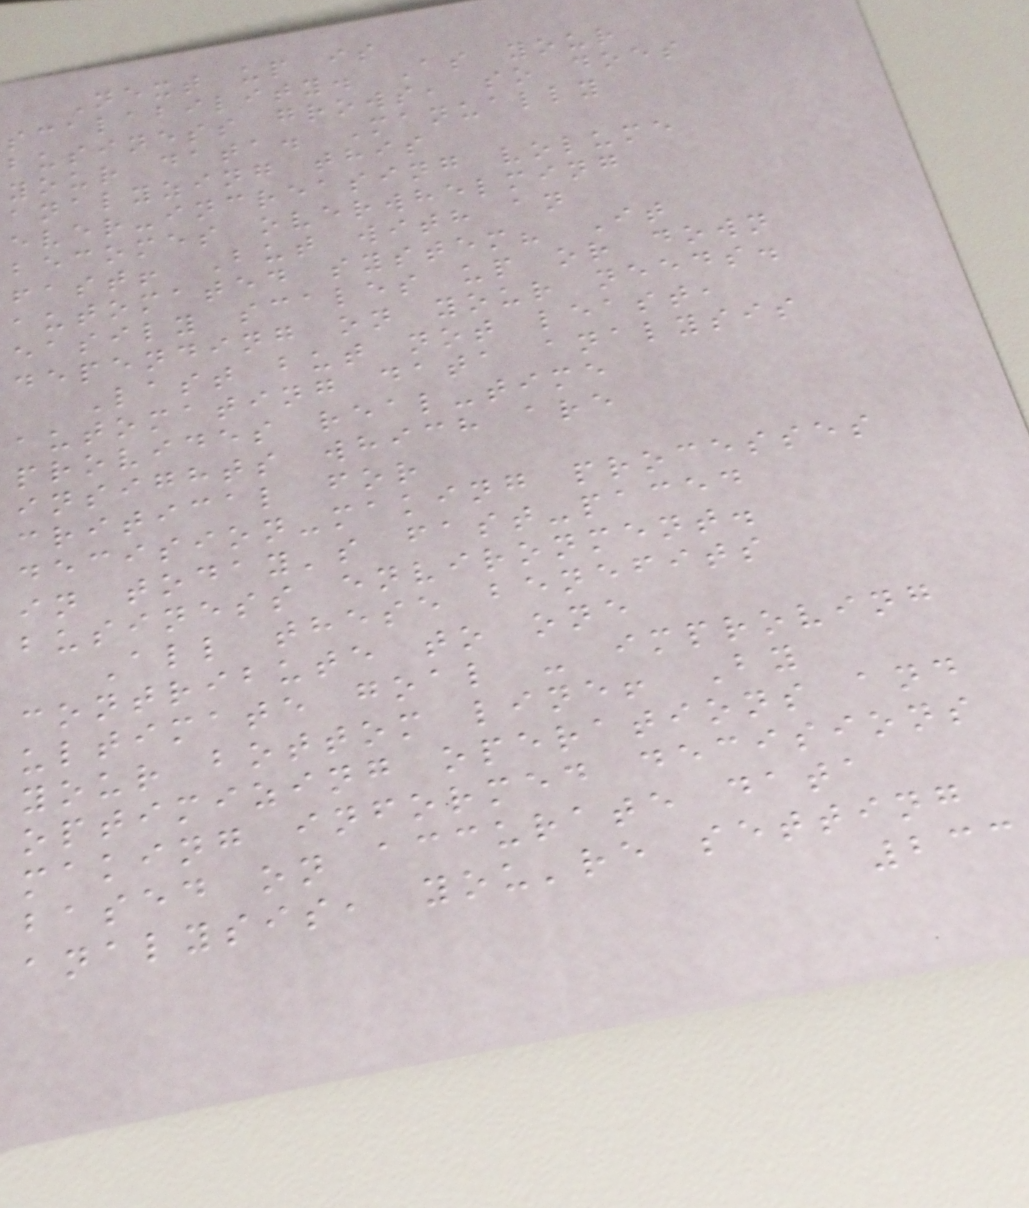Next up is
scalability. As your
business grows, so does
your data. Manually
analyzing this
ever-increasing volume
becomes overwhelming
fast! But with an
automated system? It
easily scales up or down
depending on your needs.
Last but not least,
automating data analysis
provides real-time
insights which are
critical for
decision-making processes
in today's fast-paced
business environment.
All these benefits
contribute to one
ultimate goal - improving
your bottom line! By
optimizing operations and
making informed decisions
based on accurate data
analysis, you're setting
233
